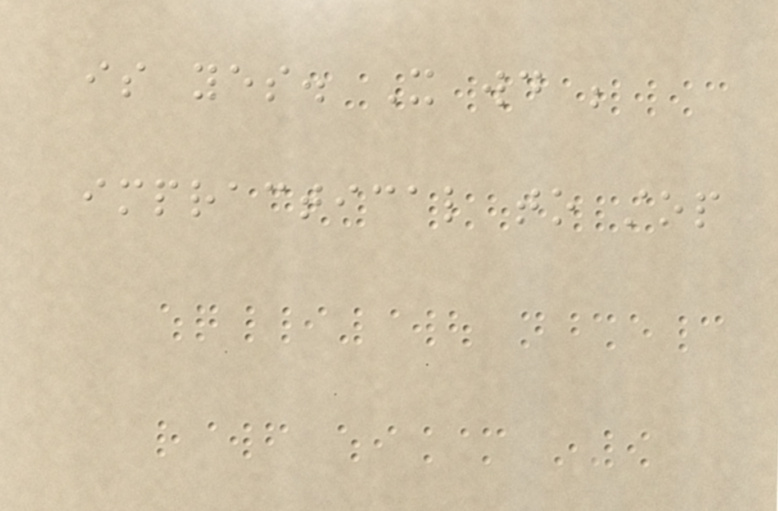is yes. It would be
impractical to stop
